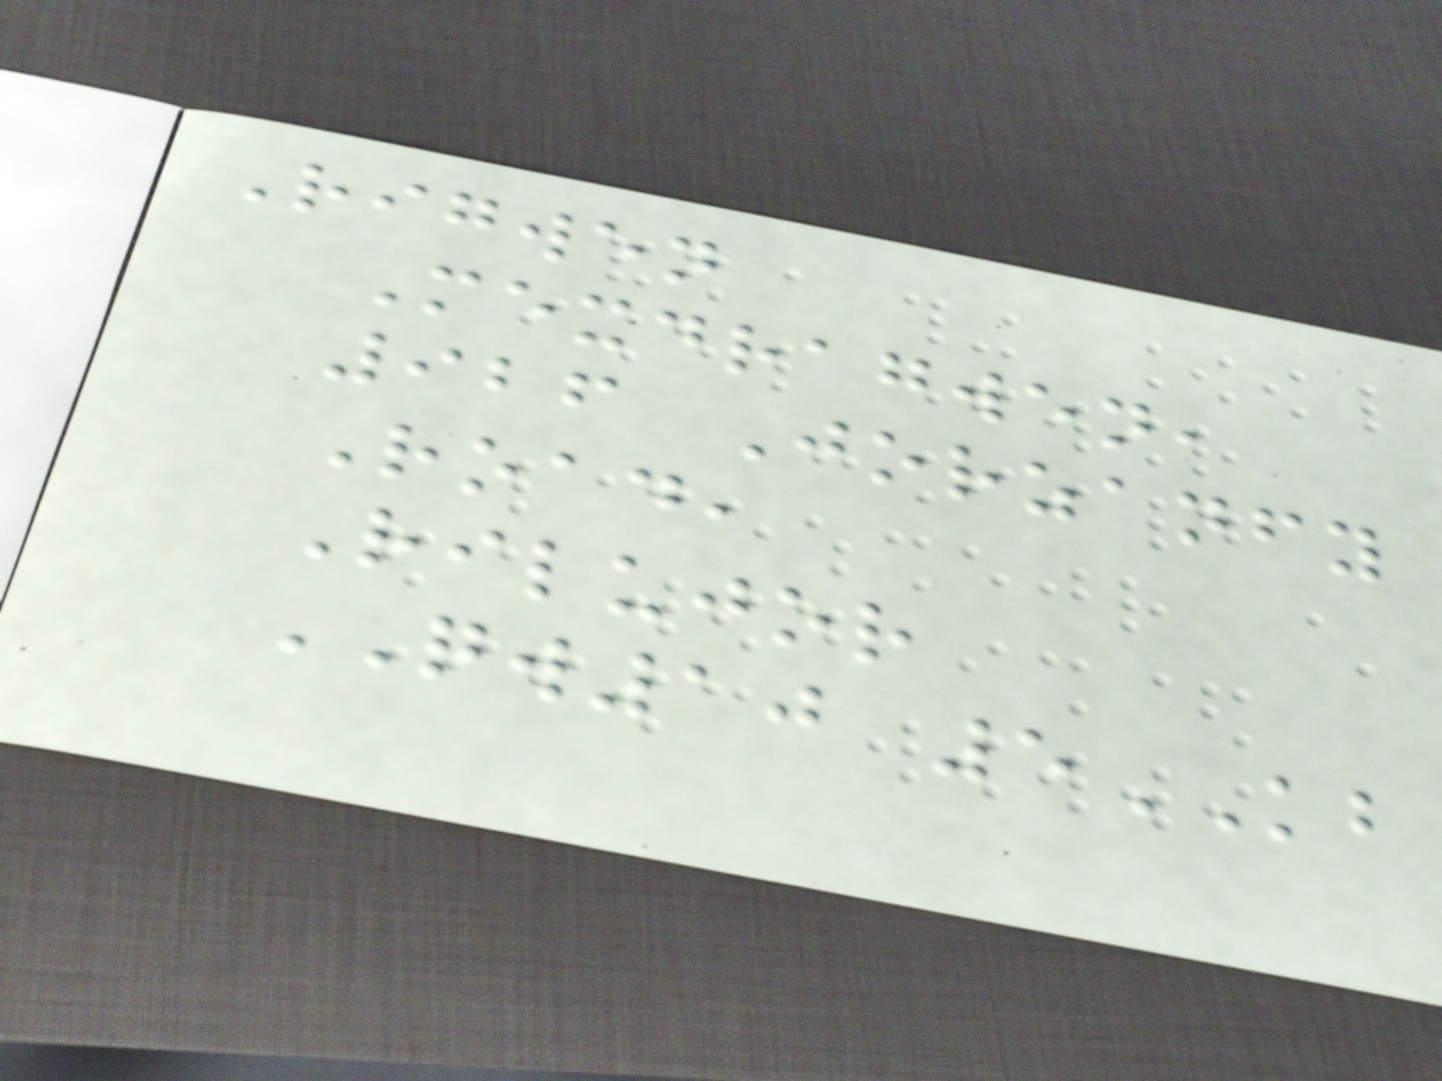Rigwen
Mexdragwen,
926 Jorzanfy
Road,
Rilujor
QW10 5KB
